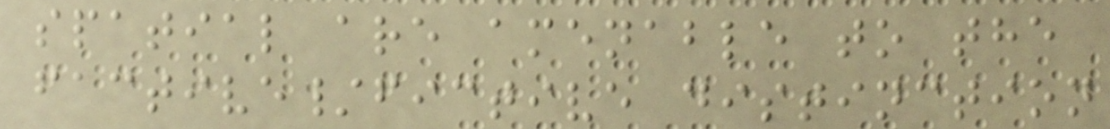spatial are amenable to the
factive/fictive distinction
